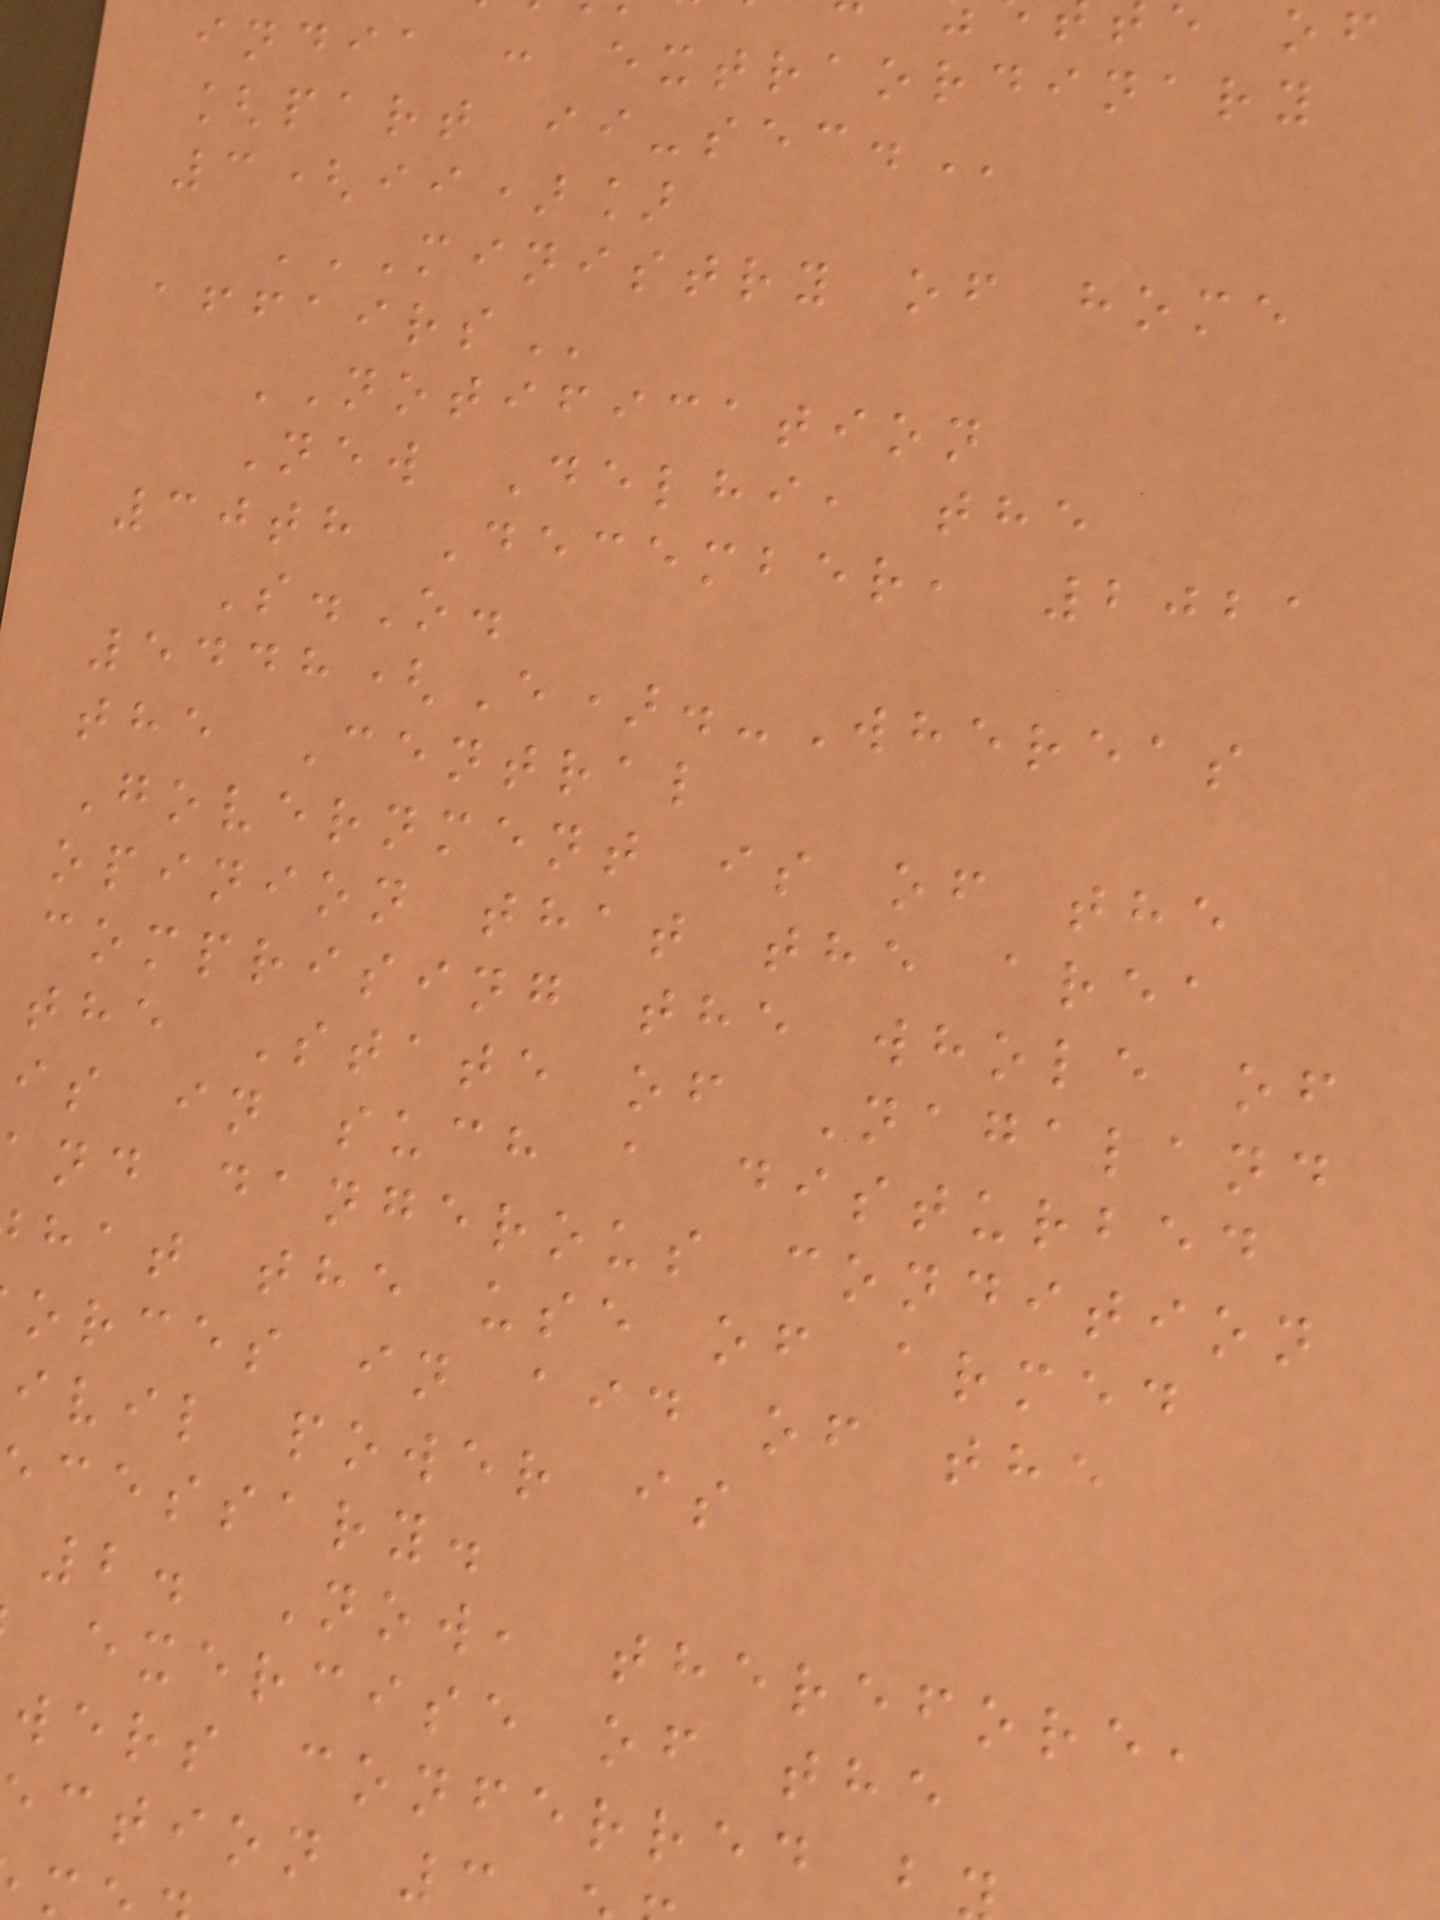india : extraordinary
[part
3(ii)]
MINISTRY OF HOME
NOTIFICATION
New Delhi, the
30th December, 2021
S.O.
5448(E).-Whereas
the Central
Government is of the
opinion that the area
comprising the whole of
the State of Nagaland
is in such a disturbed
nd dangerous condition
hat the use of armed
orces in aid of the
ivil power is
cessary.
2. Now, therefore,
exercise of the
wers conferred b
ction 3
